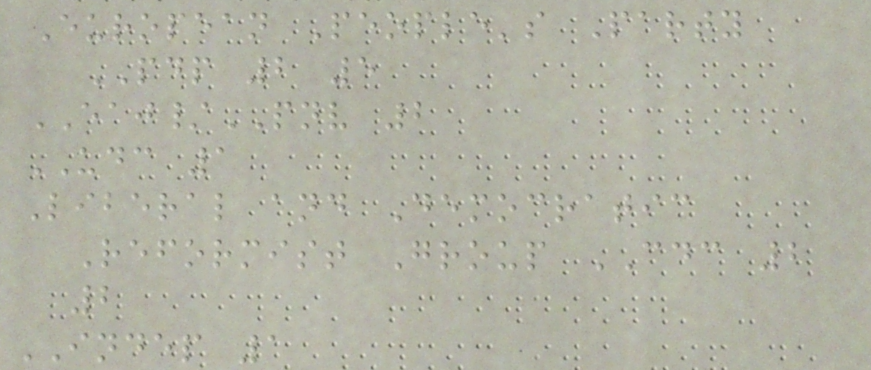European People's Party
PDP 2 5
EAJ/PNV 2
UDC 1
Liberal and Democratic
Reformist Group CDC 2
2
INDEP 1
